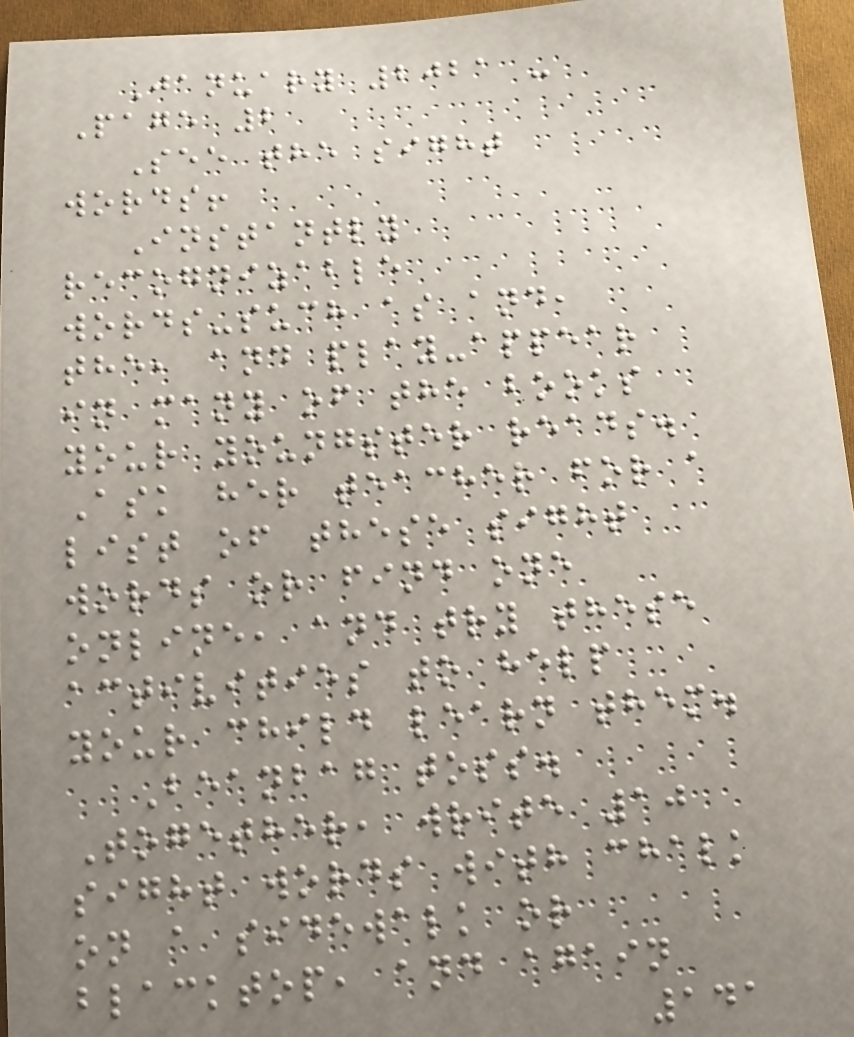January 2021 -
Page 2
See the sight
words!
Instantly
recognizable
words-such as and,
the, and play-appear
in many of the books
your youngster reads.
Ask her teacher for a
list of these sight
words or find one
online, and try these
activities to help
your child learn them.
Beanbag toss.
Together, write 10
sight words with chalk
on a sidewalk or
blacktop, and again
141
